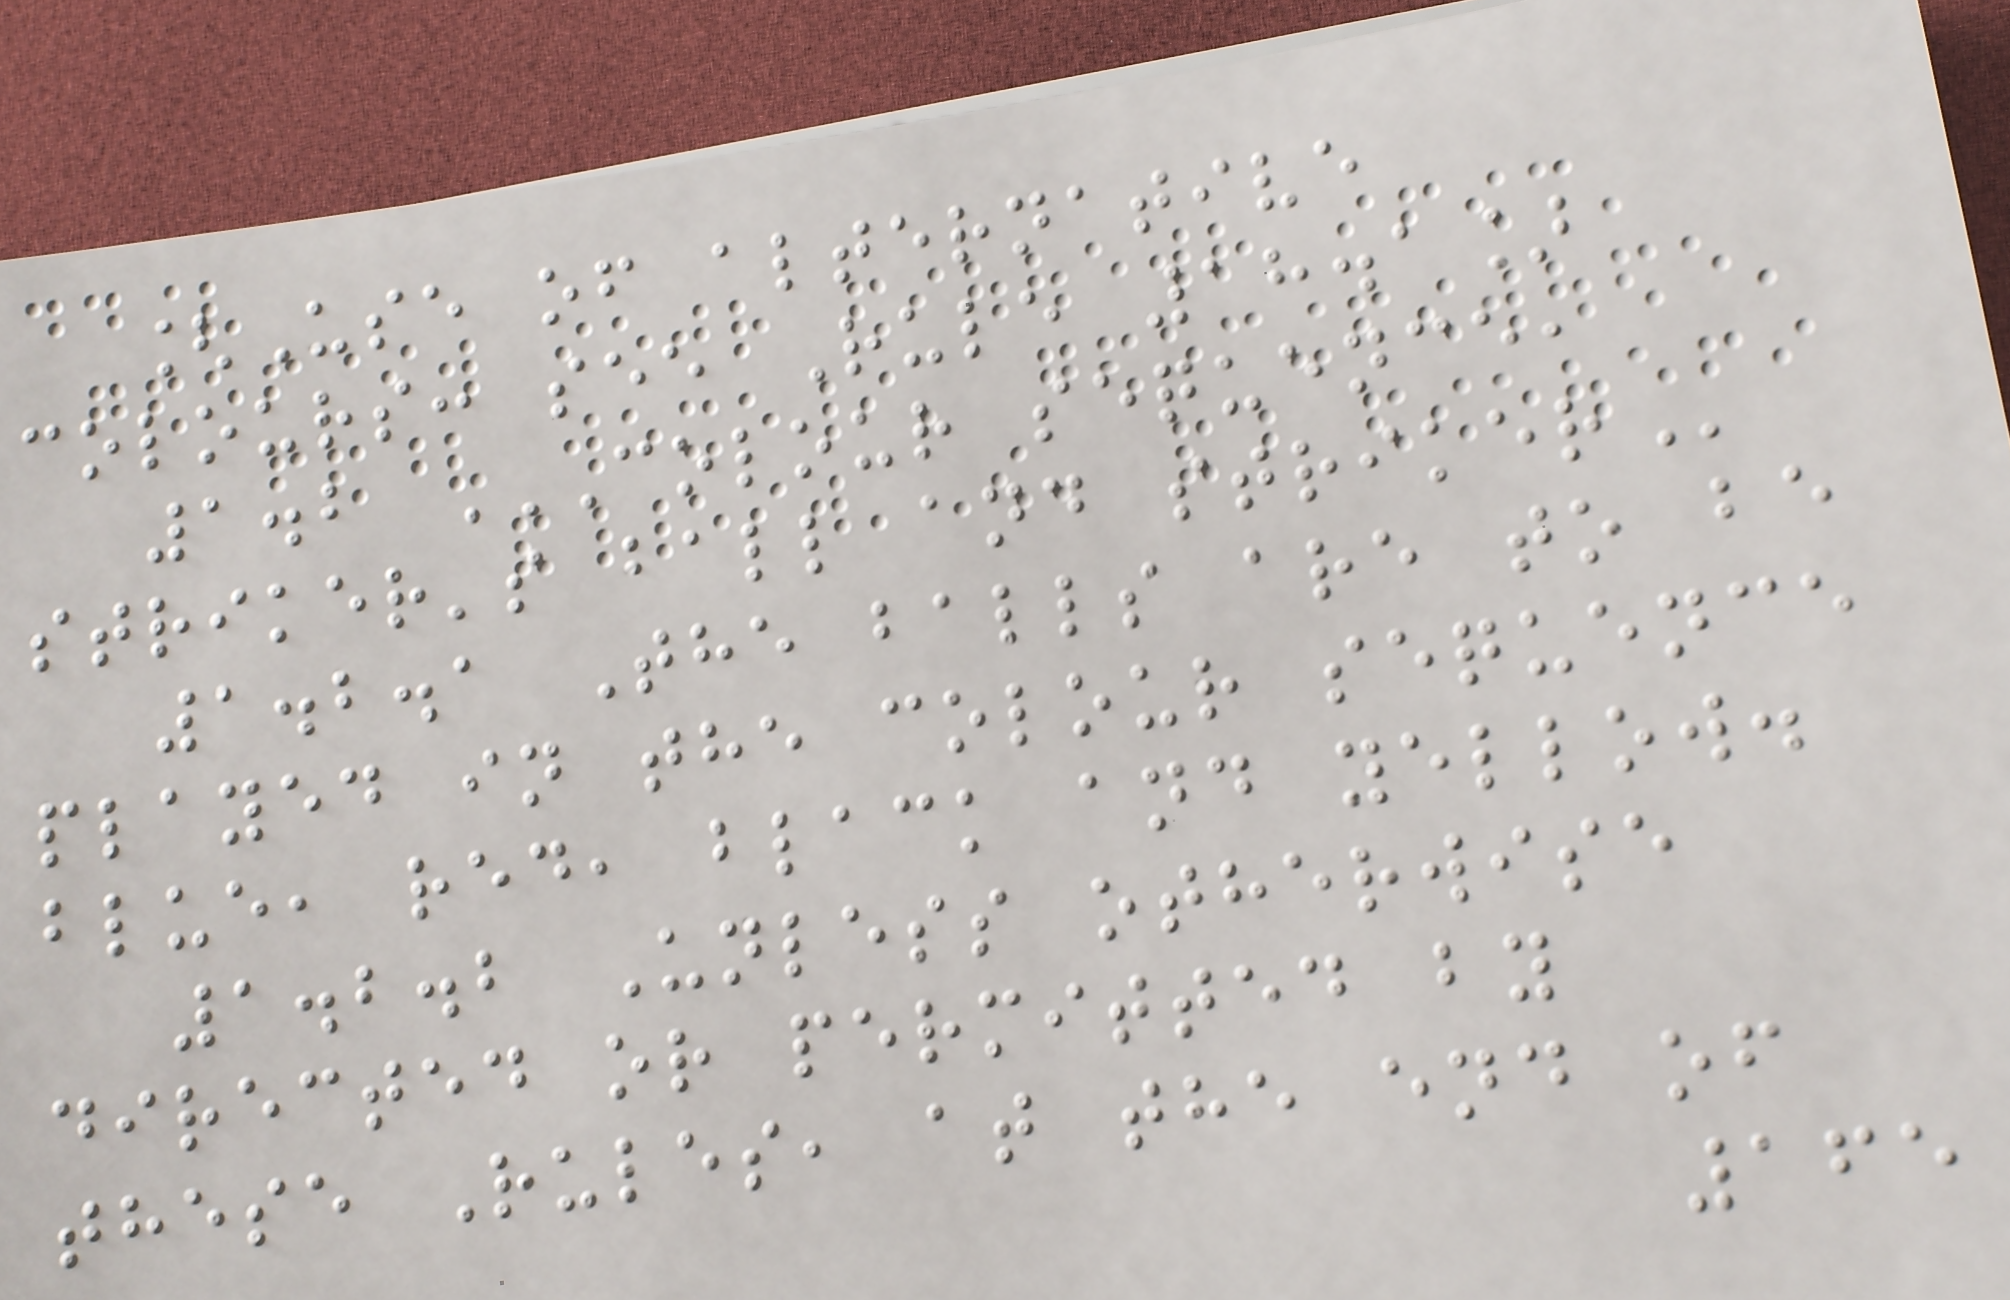[Use of alternative
colours: see Rule 18.1]
1.2 COLOUR SEQUENCE,
STRIKER'S BALL AND STRIKER
1.2.1 The balls are to be
played in the colour sequence
blue, red, black and yellow.
1.2.2 Unless otherwise
directed or permitted by
these Rules, at the end of
165
